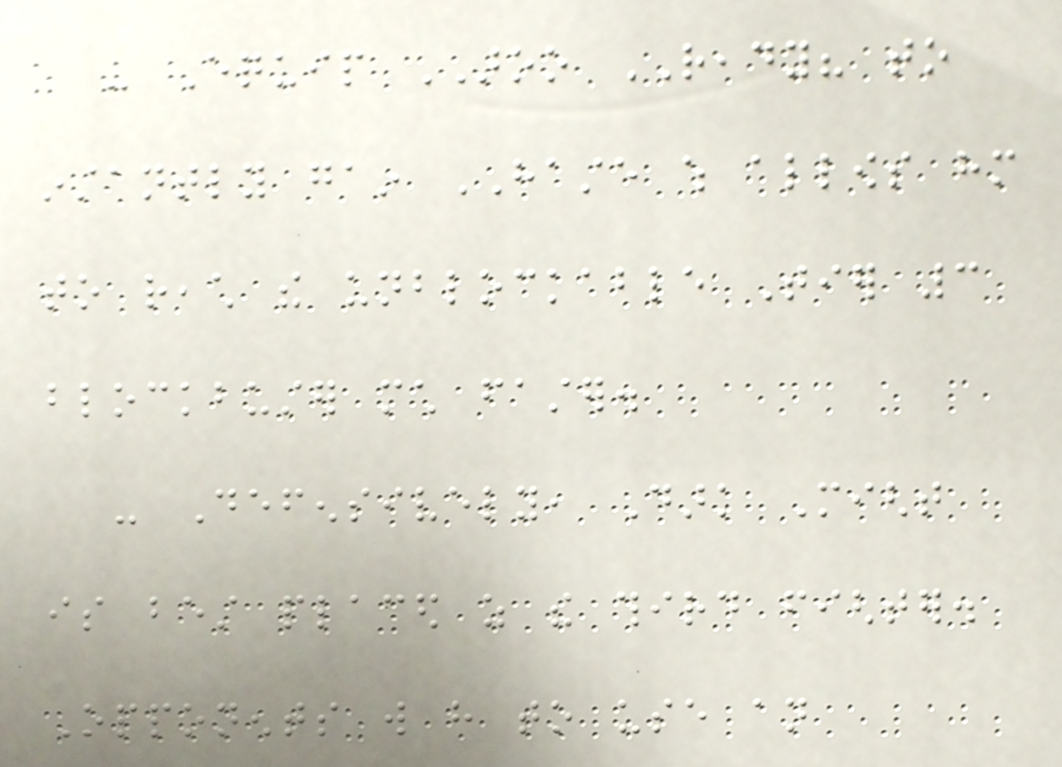- Equip AROO READY? to
instantly gain HASTE which allows him
to reach the unblockable Tier 3
blockbuster much faster.
- Defensively, Dark Might
is best placed as the third fighter.
Opponents will have to use an
